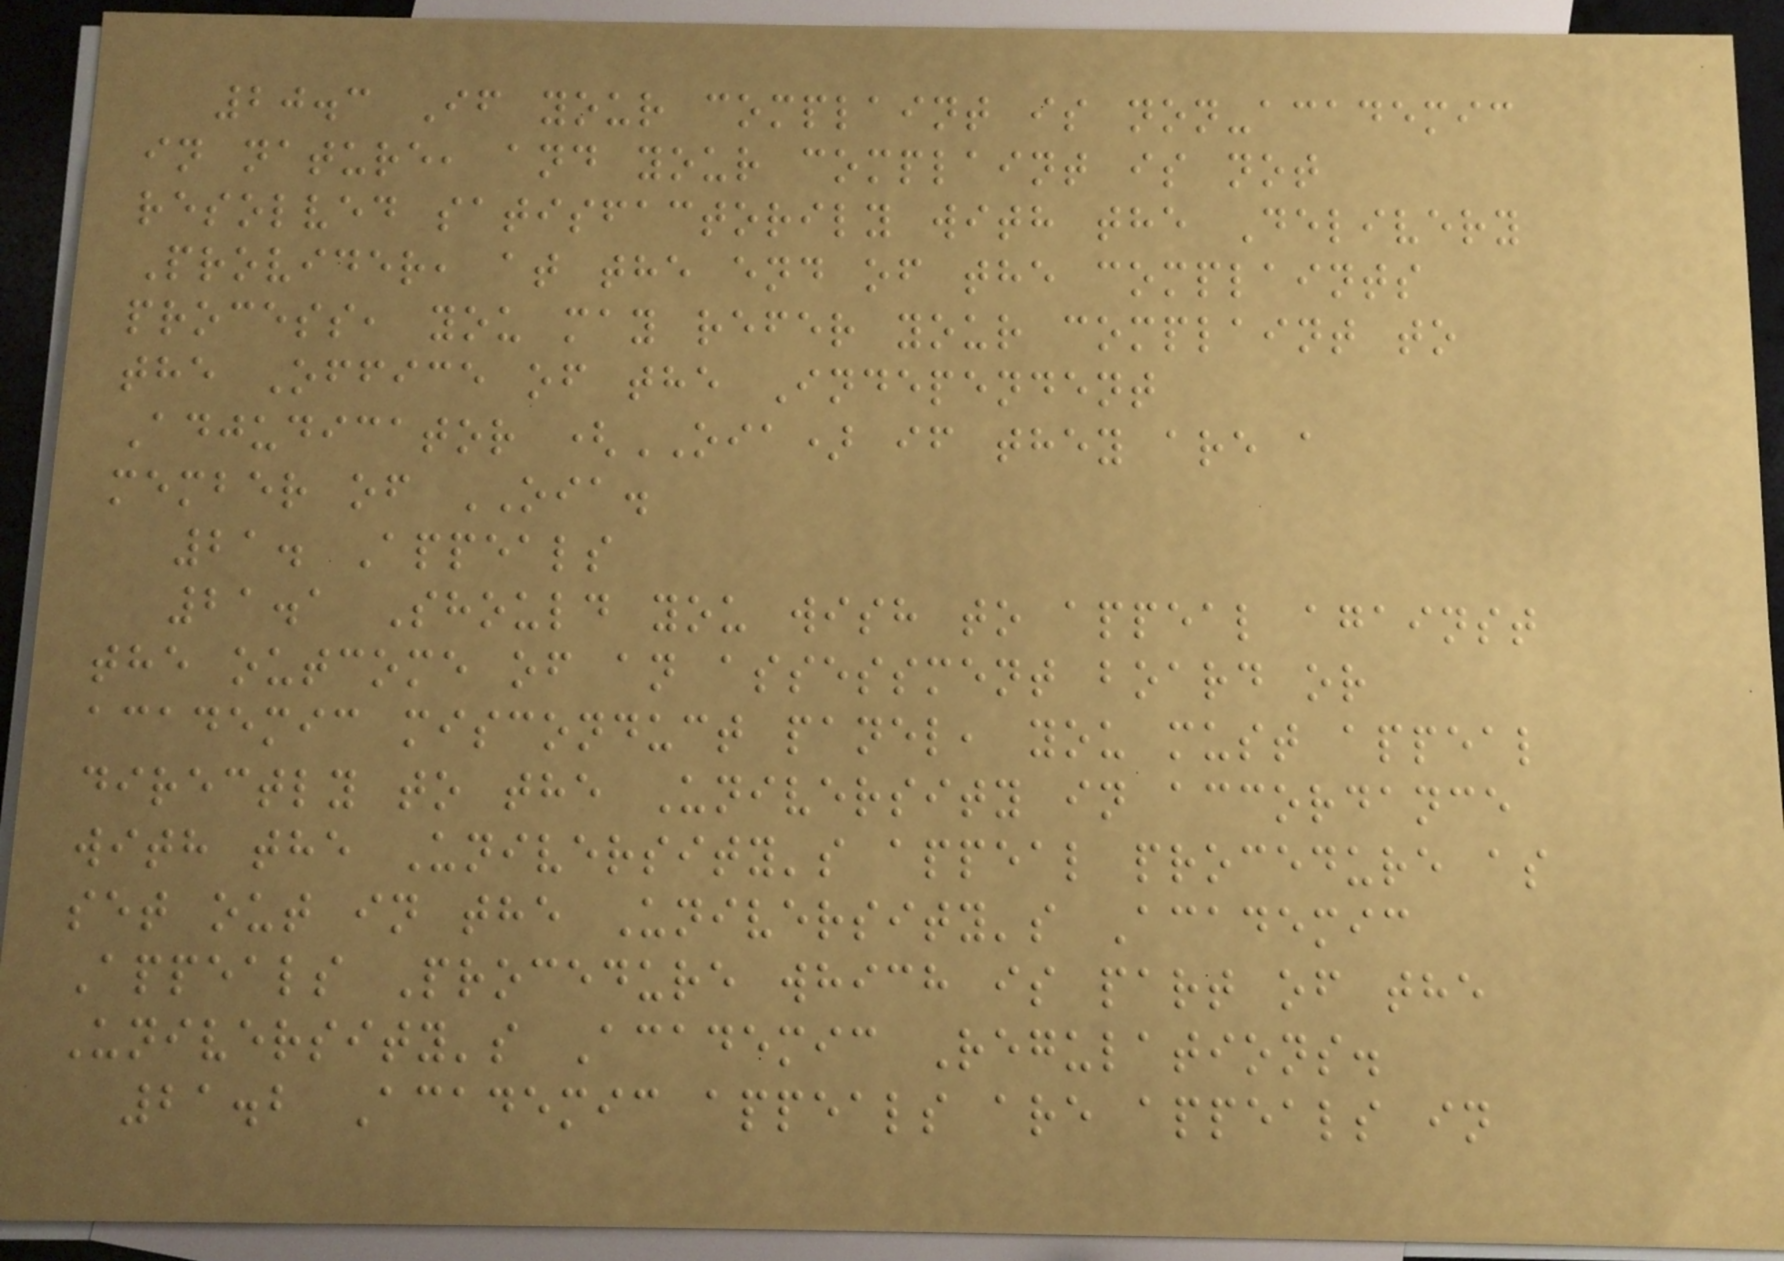20.3 If your complaint is non-academic
in nature, and your complaint is not
resolved satisfactorily with the Delivery
Provider, at the end of the complaints
process, you may refer your complaint to
the Office of the Independent
Adjudicator (OIA) if they are a
member of OIA.
21. Appeals
21.1 Should you wish to appeal against
the outcome of an assessment board or
academic misconduct panel, you must appeal
directly to the University in accordance
with the University's appeal procedure as
set out in the University's Academic
Appeals Procedure which is part of the
University's Academic Regulations.
21.2 Academic appeals are appeals in
